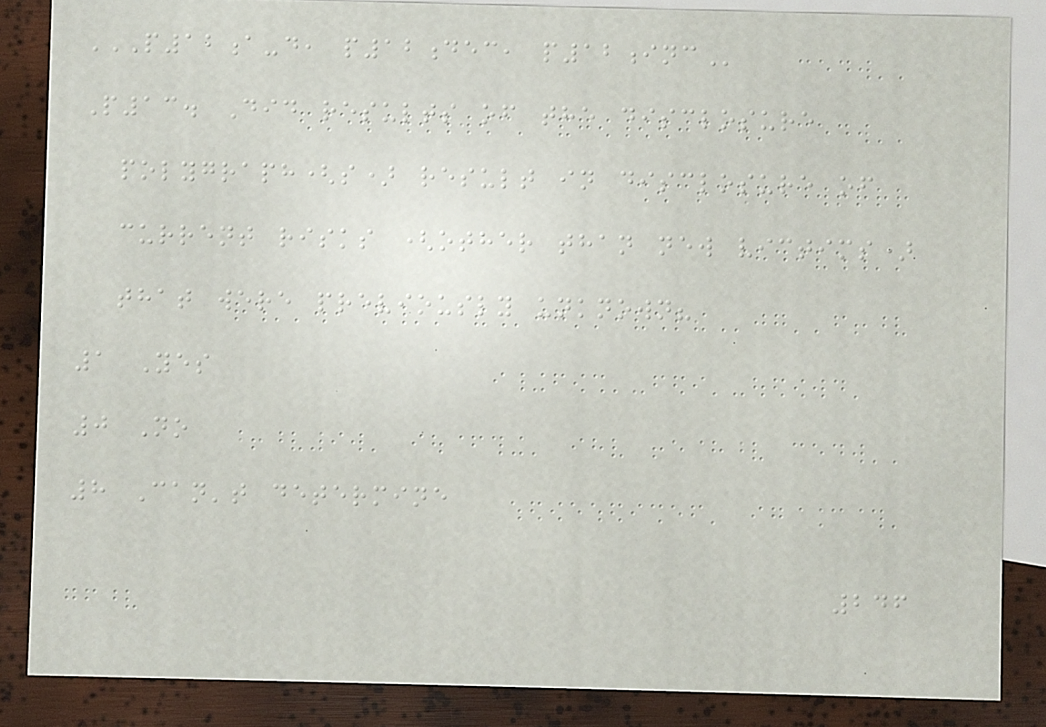P12A-D, P12DEC, P12INC
P13. Did results of the disclosure
polygraph(s) result in disclosure of
current risks (other than new victims)
that were previously unknown?
1 Yes
0 No
8 Can't determine
246
